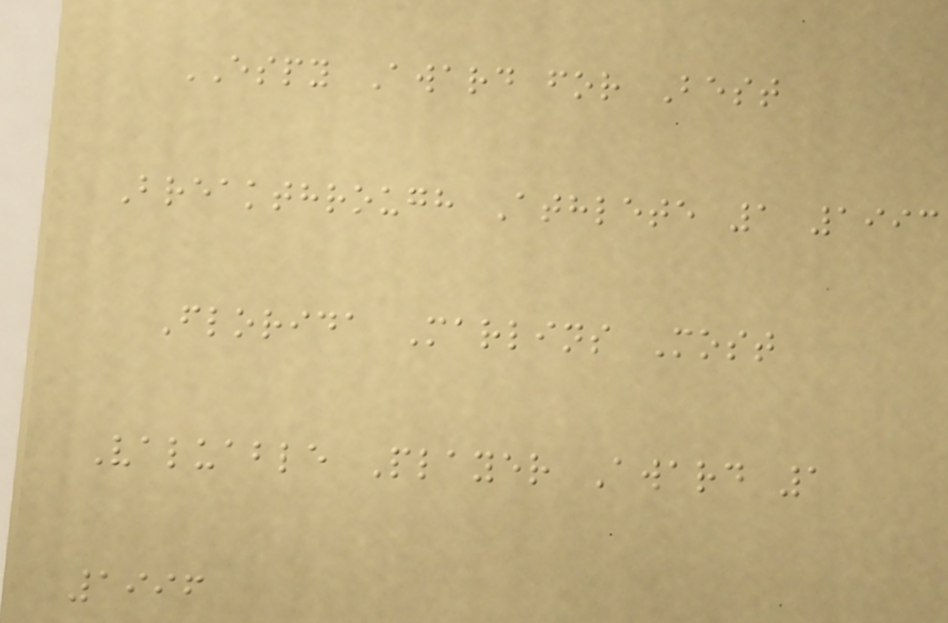ESPY Award for Best
Breakthrough Athlete 1 1993
Florida Marlins Most
Valuable Player Award 1
1996
